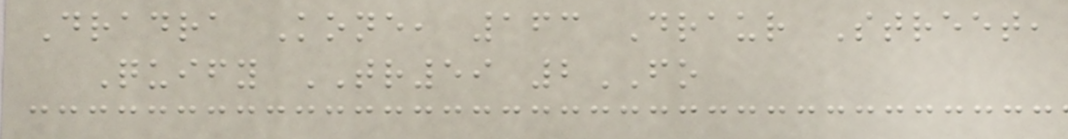Dradra Kone, 163 Draur Street,
Quify TR59 2FO
